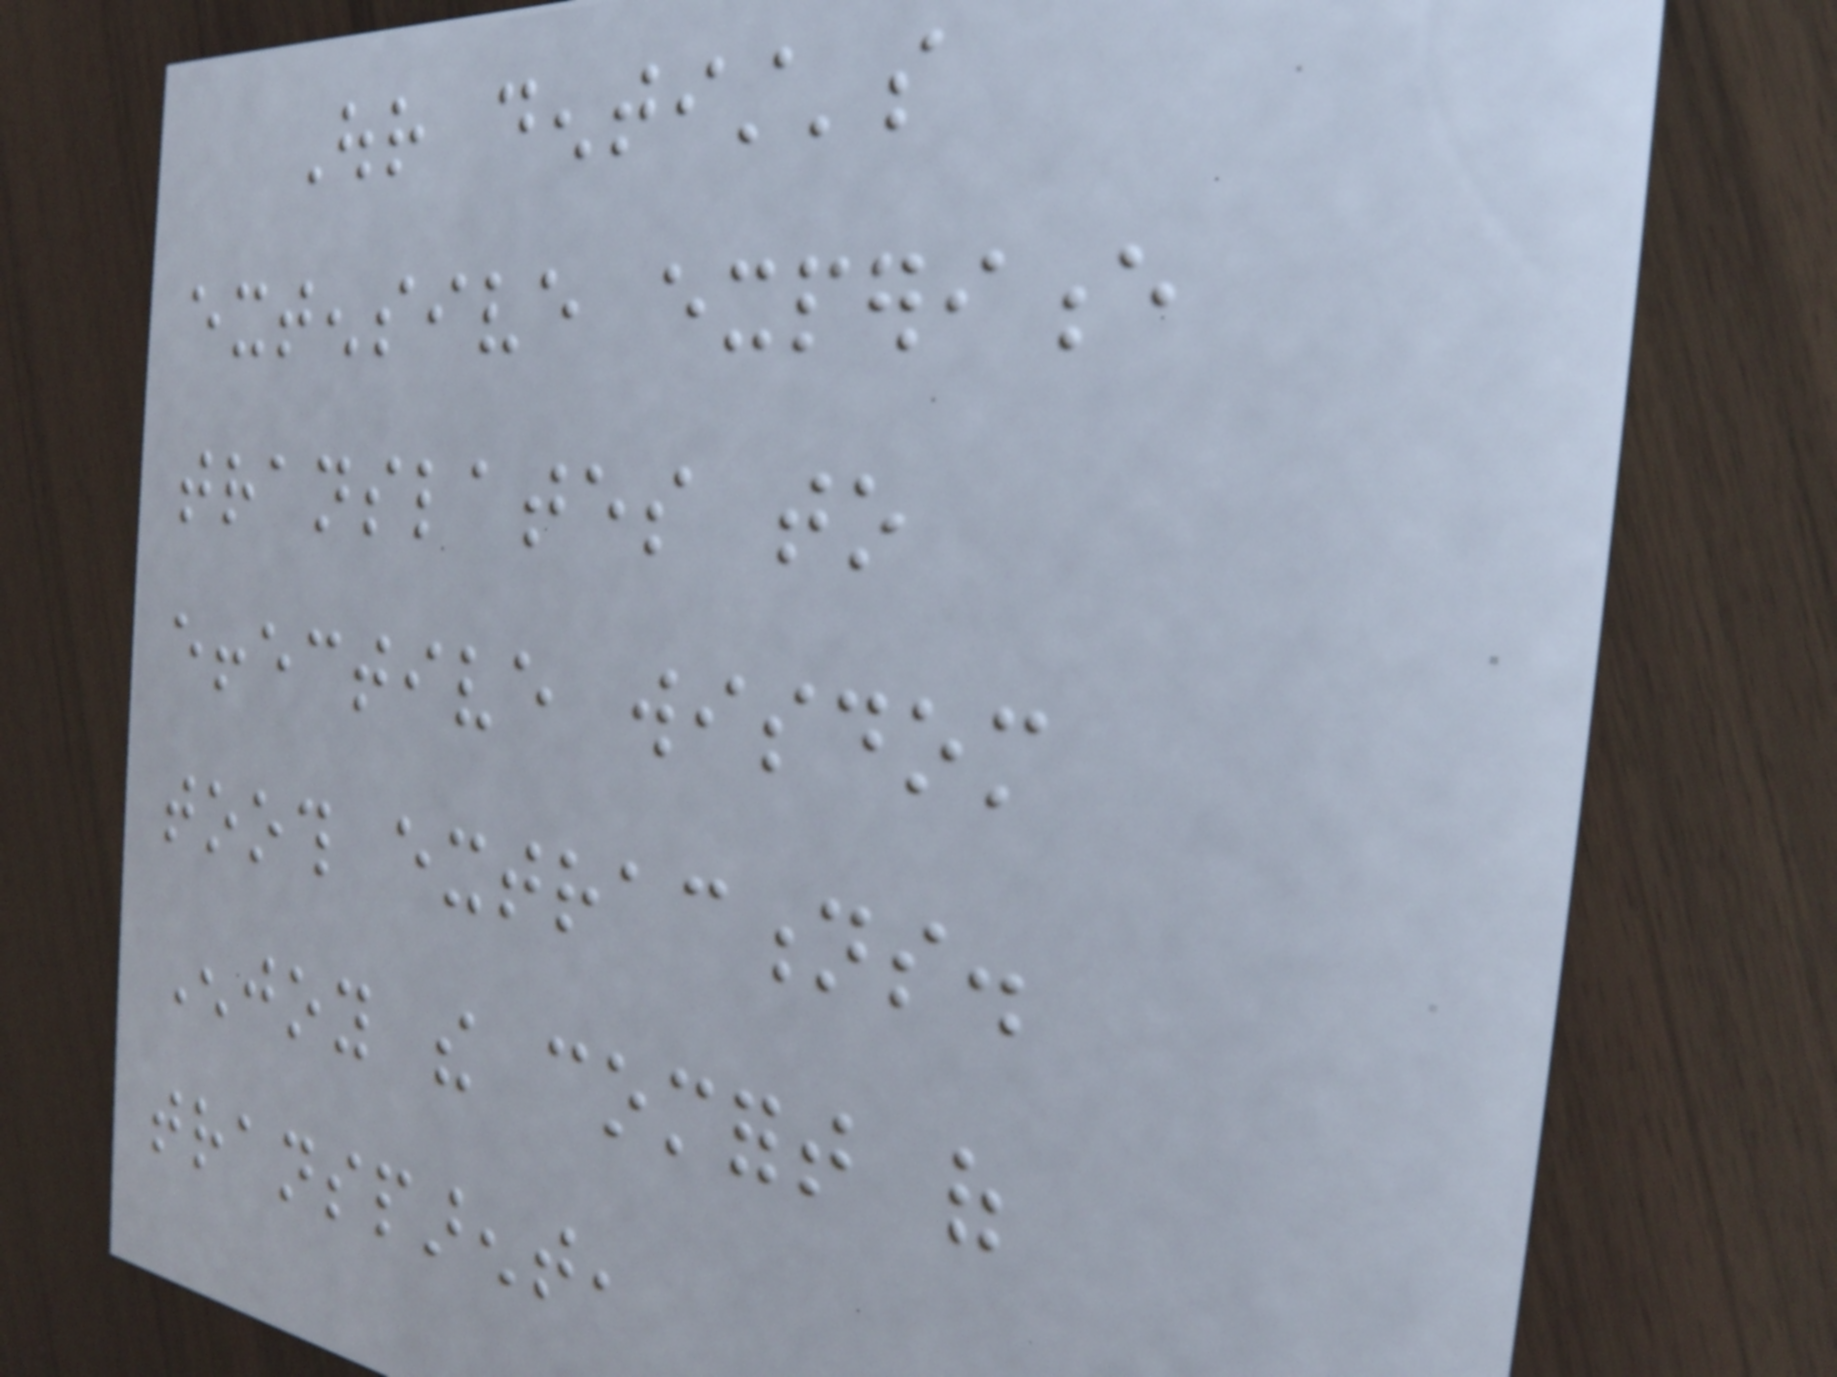Our dentist's
extensive experience
translates to
effective wisdom
tooth extractions.
Enjoy the comfort of
transparent,
